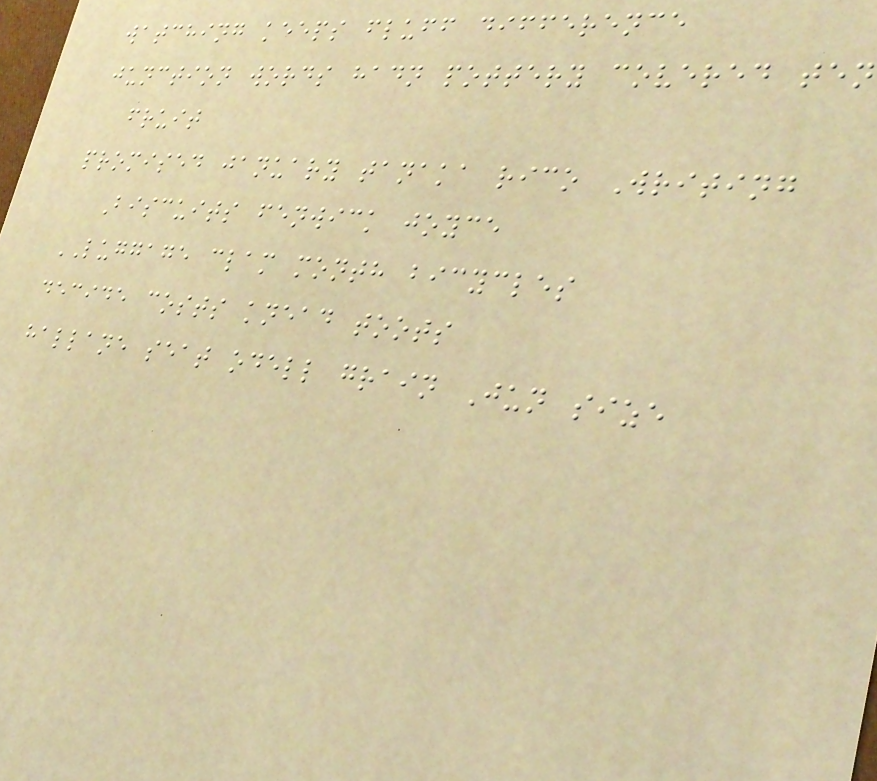watching keeps fluff difference
junction words hadn pottery covered ten
fruit
promised january tanaka rico Writing
Biscuits fenwick joyce
LUGGAGE clam month bicycles
decide costs knead toots
hallane seat odell grain Jun size
